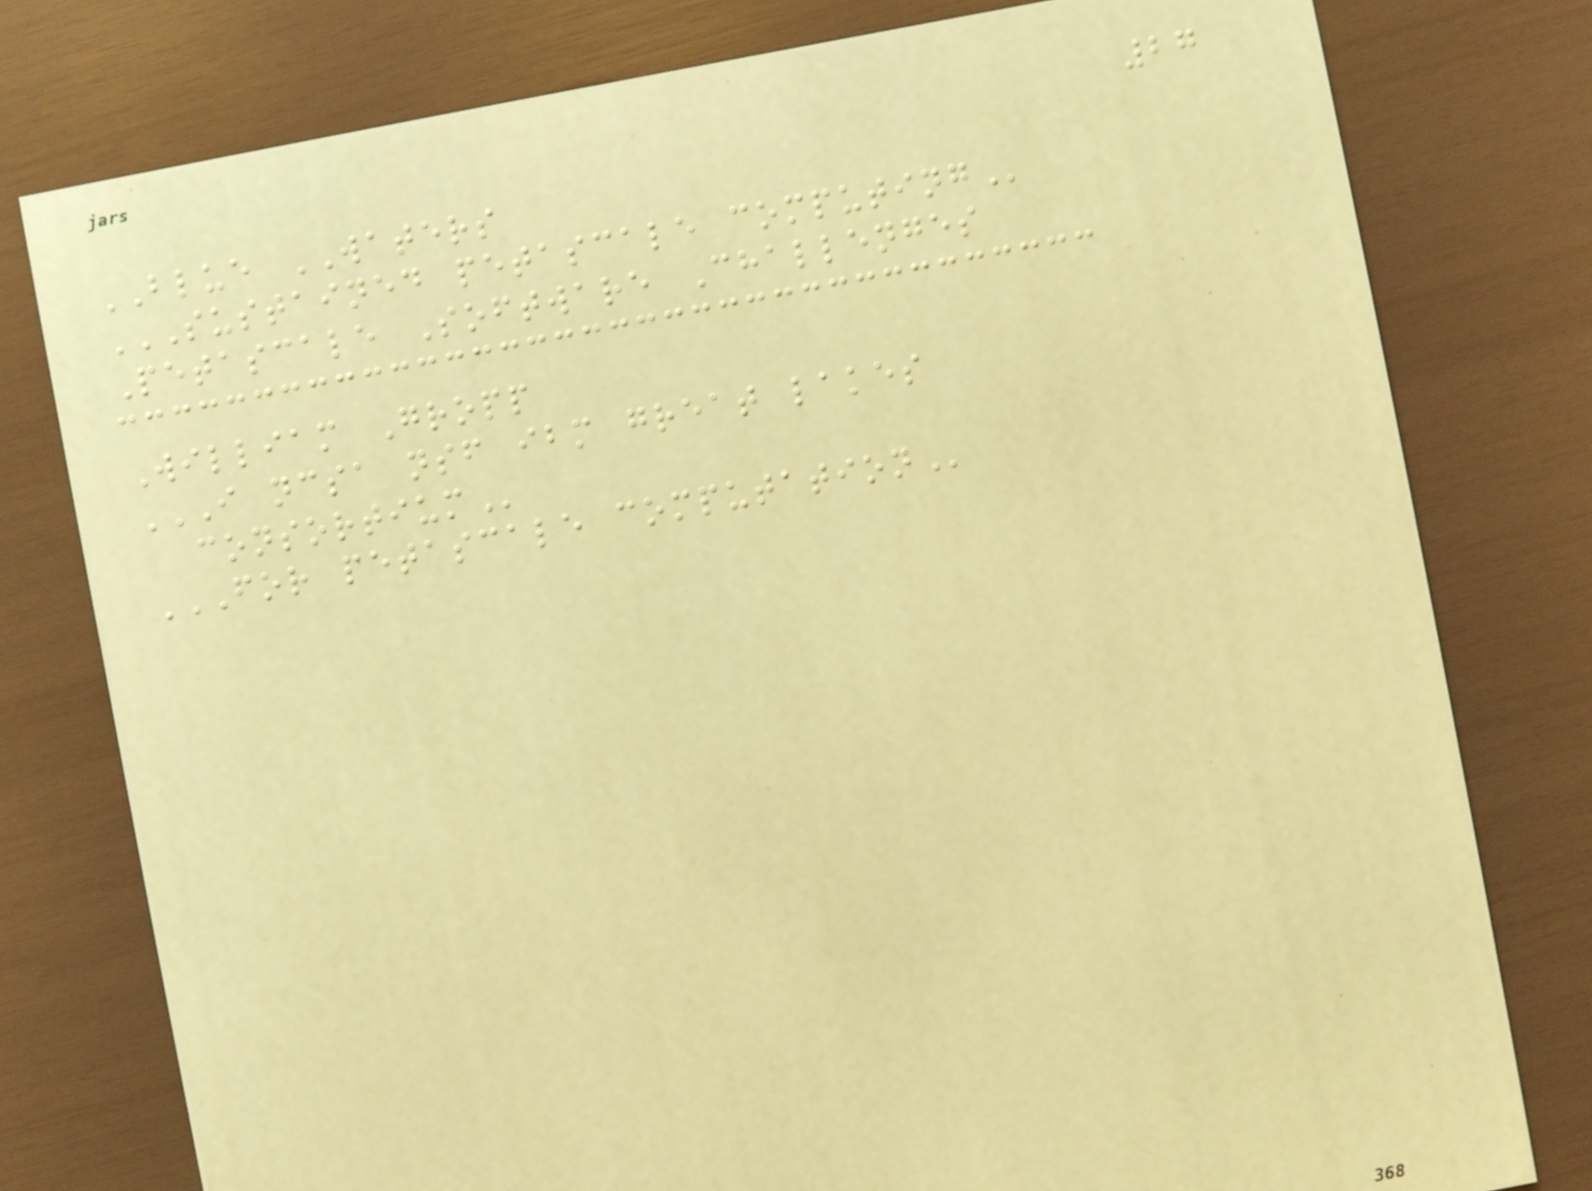27
BLUE WATERS
SUSTAINED PETASCALE COMPUTING
Petascale Software Challenges
William Gropp
I NCSA NSF IBM GREAT LAKES
CONSORTIUM
FOR PETASCALE COMPUTATION
